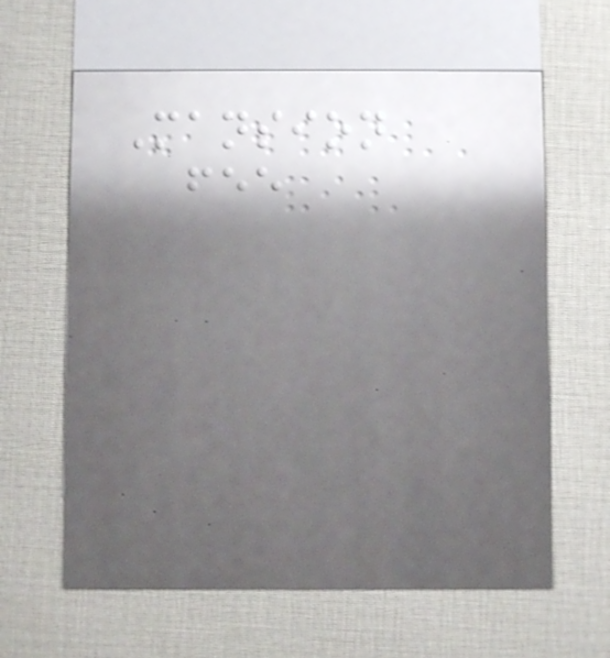Mansion
fee
